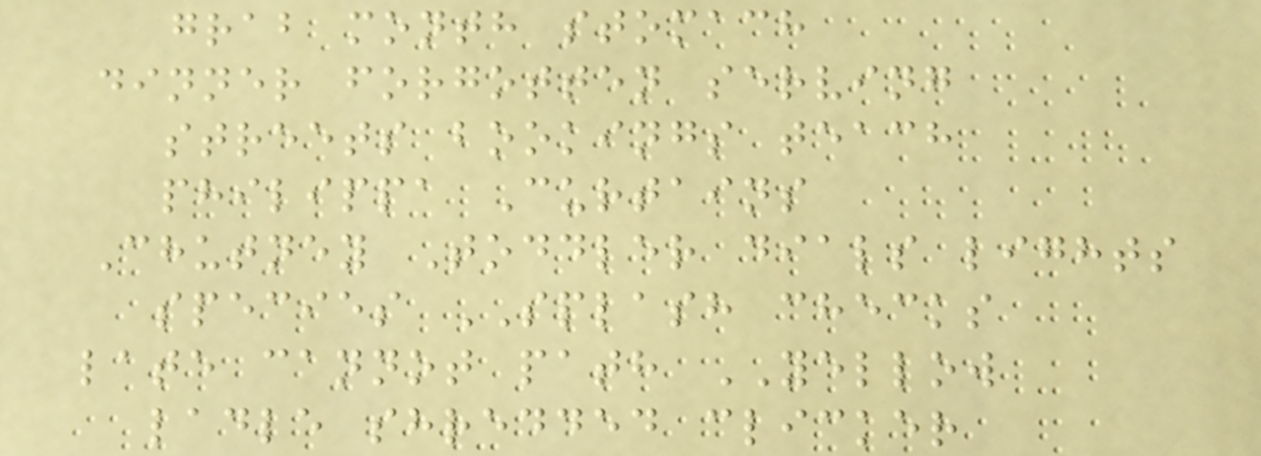grab month stomach
dinner forgotten serving
streets bookings teach
philippa Curtains
Chutney Toddler dials lights
species SPLASH checks
late cannot path YELLOW
ladle shredded clicker
